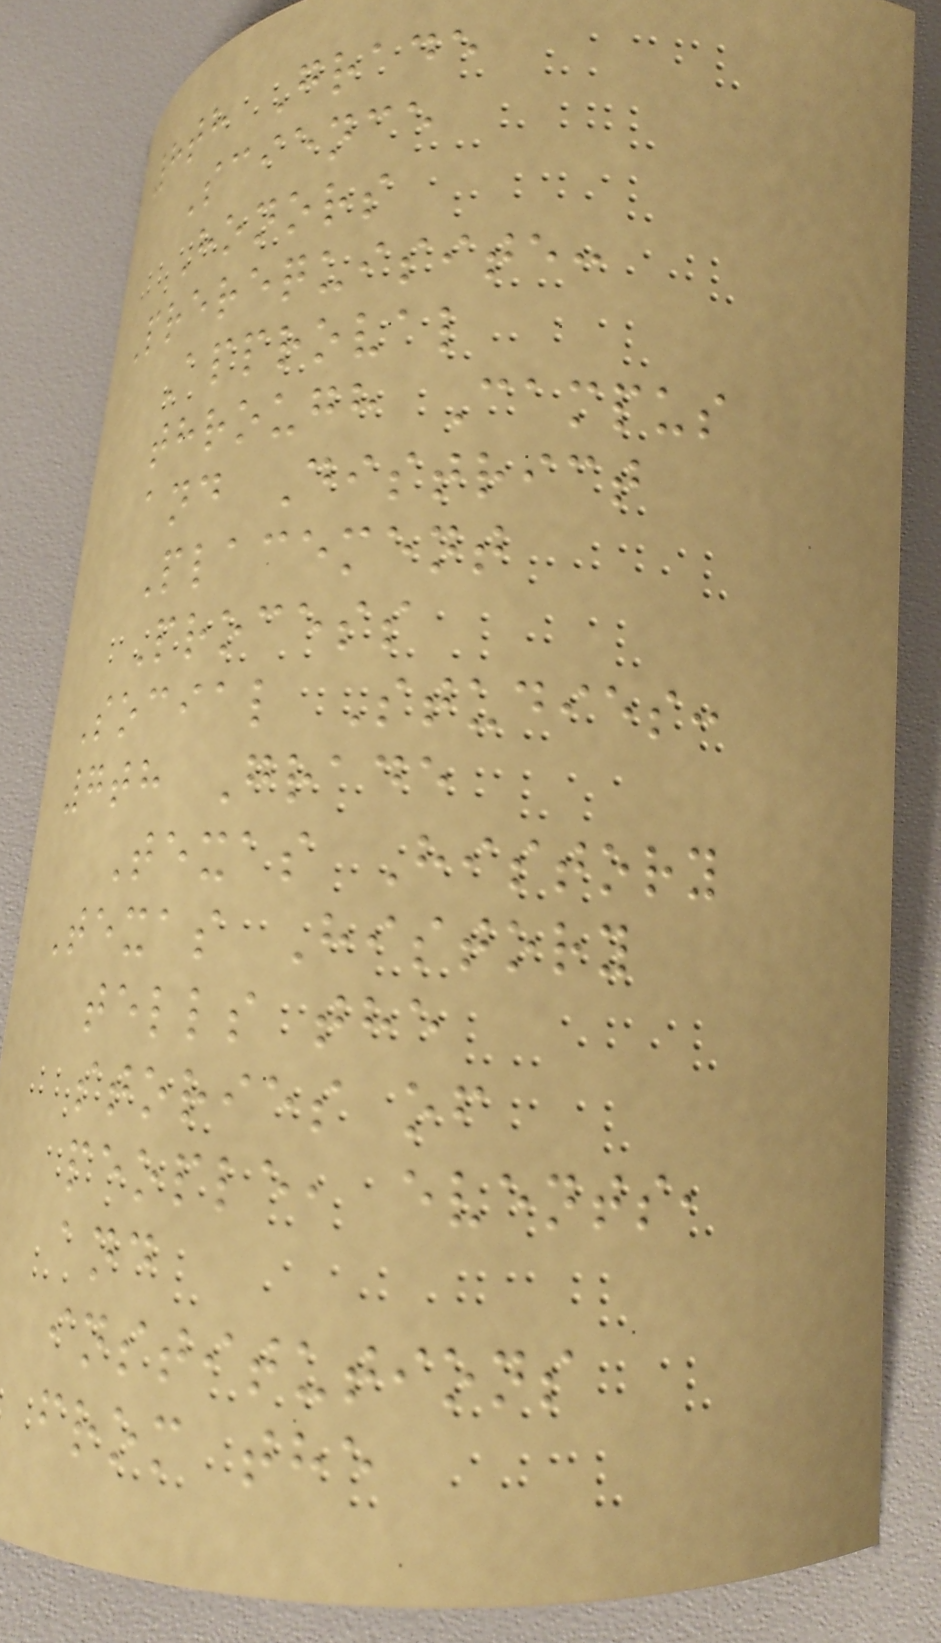8th Grade
Science
Honors
Prerequisite:
Approval
through Campus
and District
Placement
Process
Social Studies:
7th Grade
Texas History
Texas History
tells the
stories of
people, events,
and
institutions
from the
